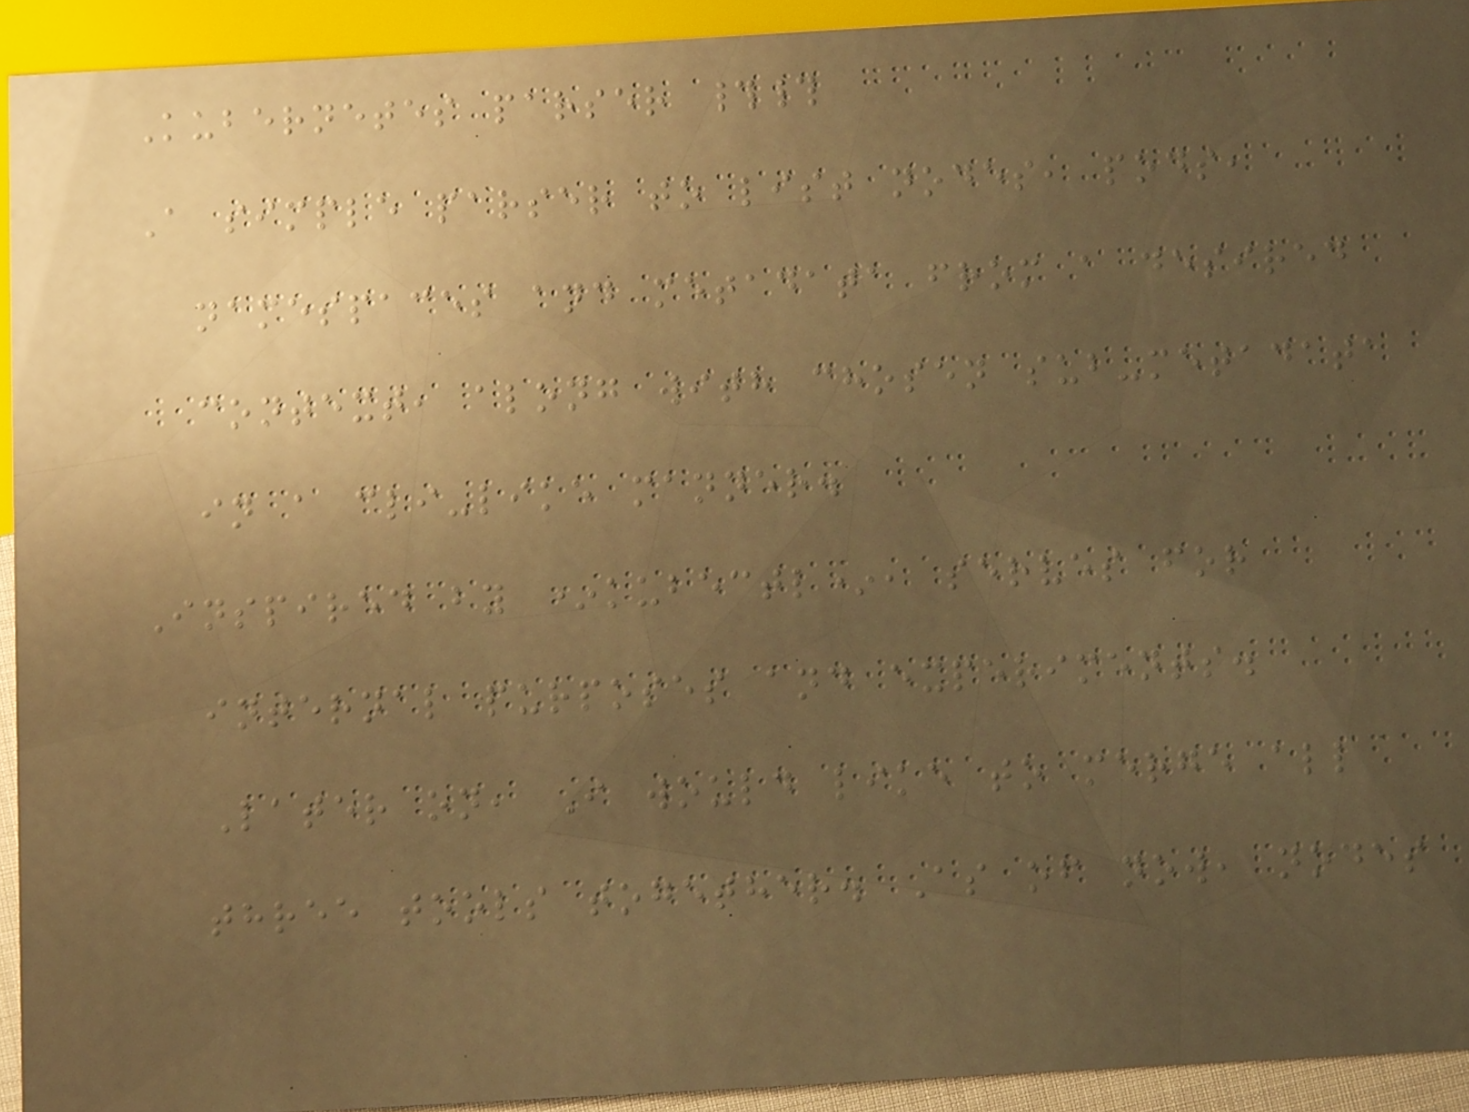Kubernetes parser ##
A simple parser to list nodes, pods,
namespaces and metadata from a desired
context, along with chosen sub-metadata
in a cli-like manner.
Inspired by *kubectl*, serves for
internal purposes and experiments.
Later on, I would like to merge all
three tools together. As of now, nodes
